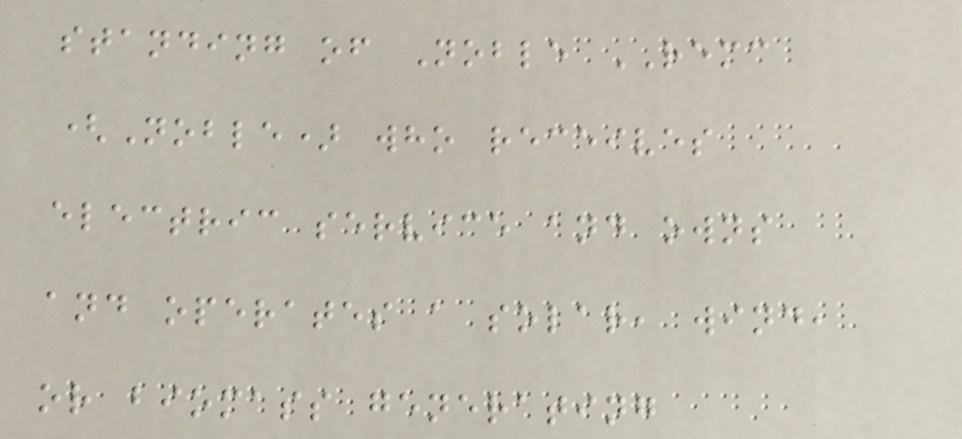standing of Noble REMC
(Noble) who receives
electric service and owns
and operates a solar, wind,
or biomass generating
